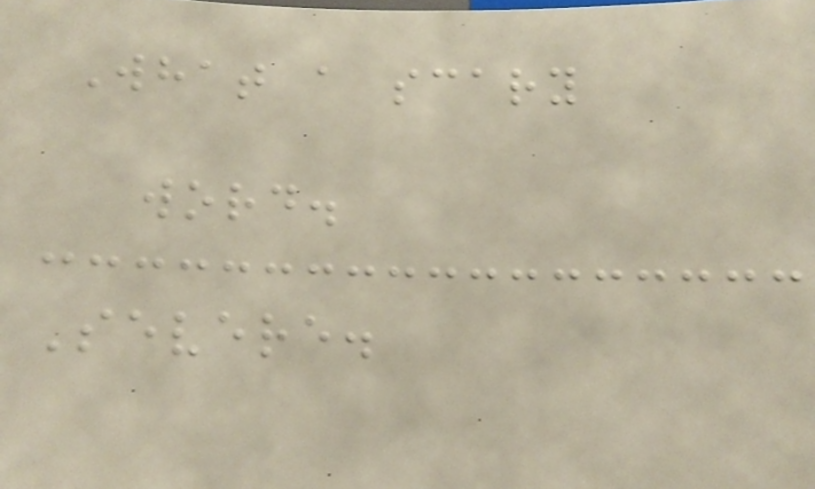What a scary
word.
Severe.
